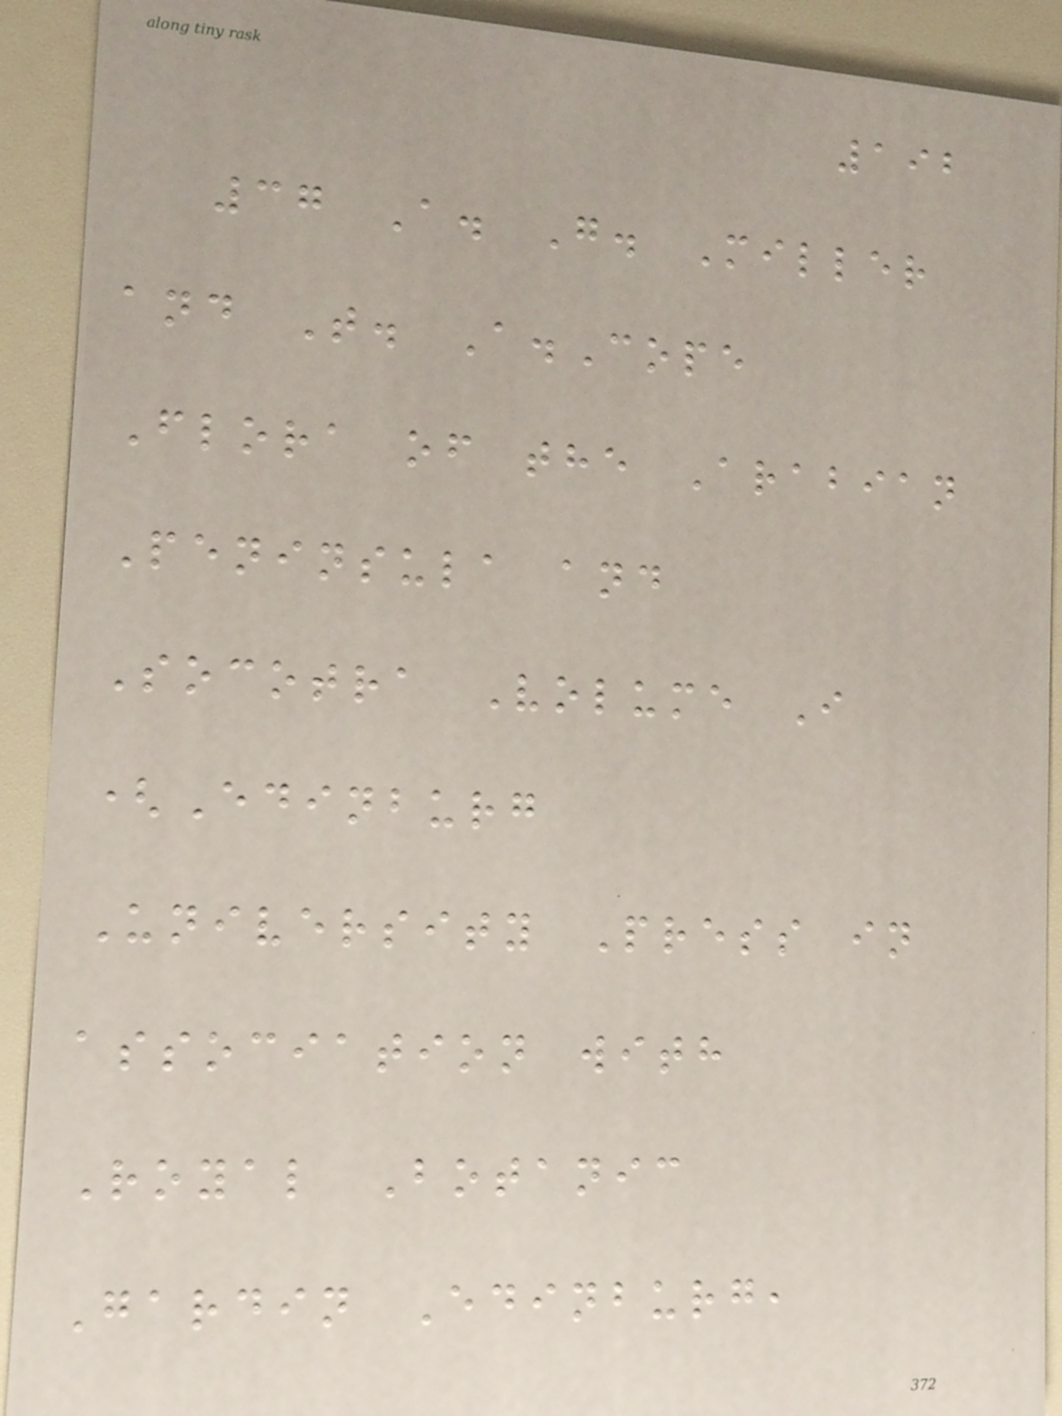192
37 A. G. Miller
and T. A.Cope
Flora of the Arabian
Peninsula and
Socotra Volume I
(Edinburg
University Press in
association with
Royal Botanic
Gardin Edinburg,
